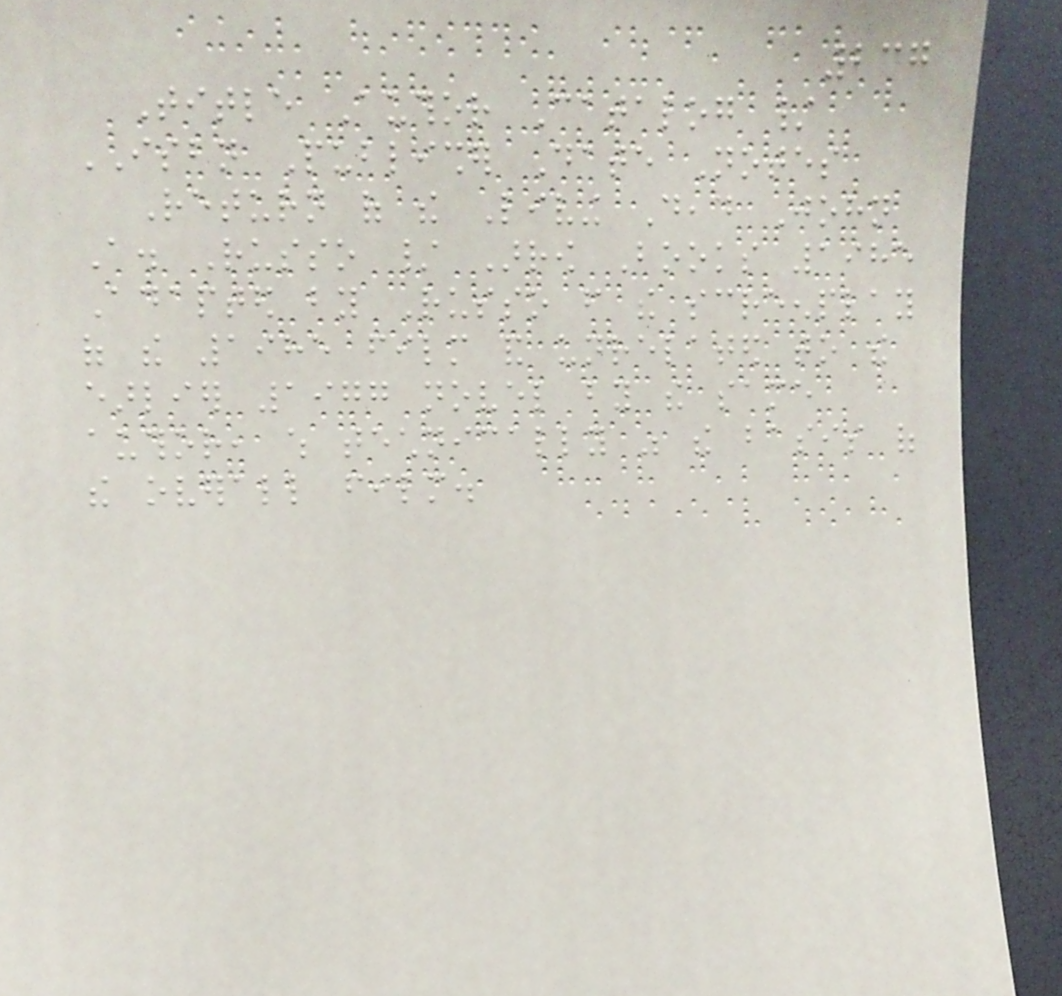237
Title Author Catalog /
ISBN Publisher Date Notes
Return of the Living Dead John
A. Russo / Arrow Books 1985
Adapted by Russo from the screenplay
of the 1985 film and unrelated to the
earlier 1977 novel by the same
author, which technically was the basis of
the overall film.
